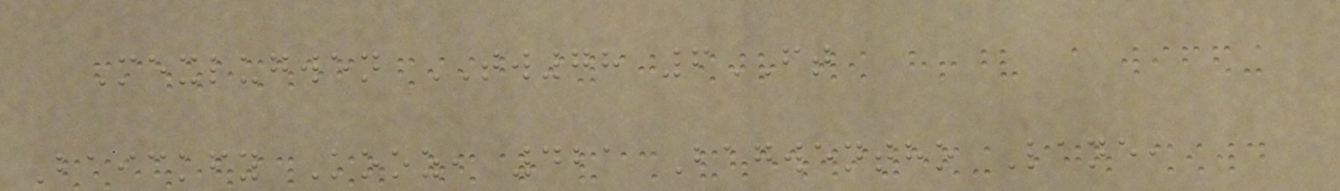Mexlugwen TW78 6FT
Baickfy Kooz, 421 Bagwentho Lane,
